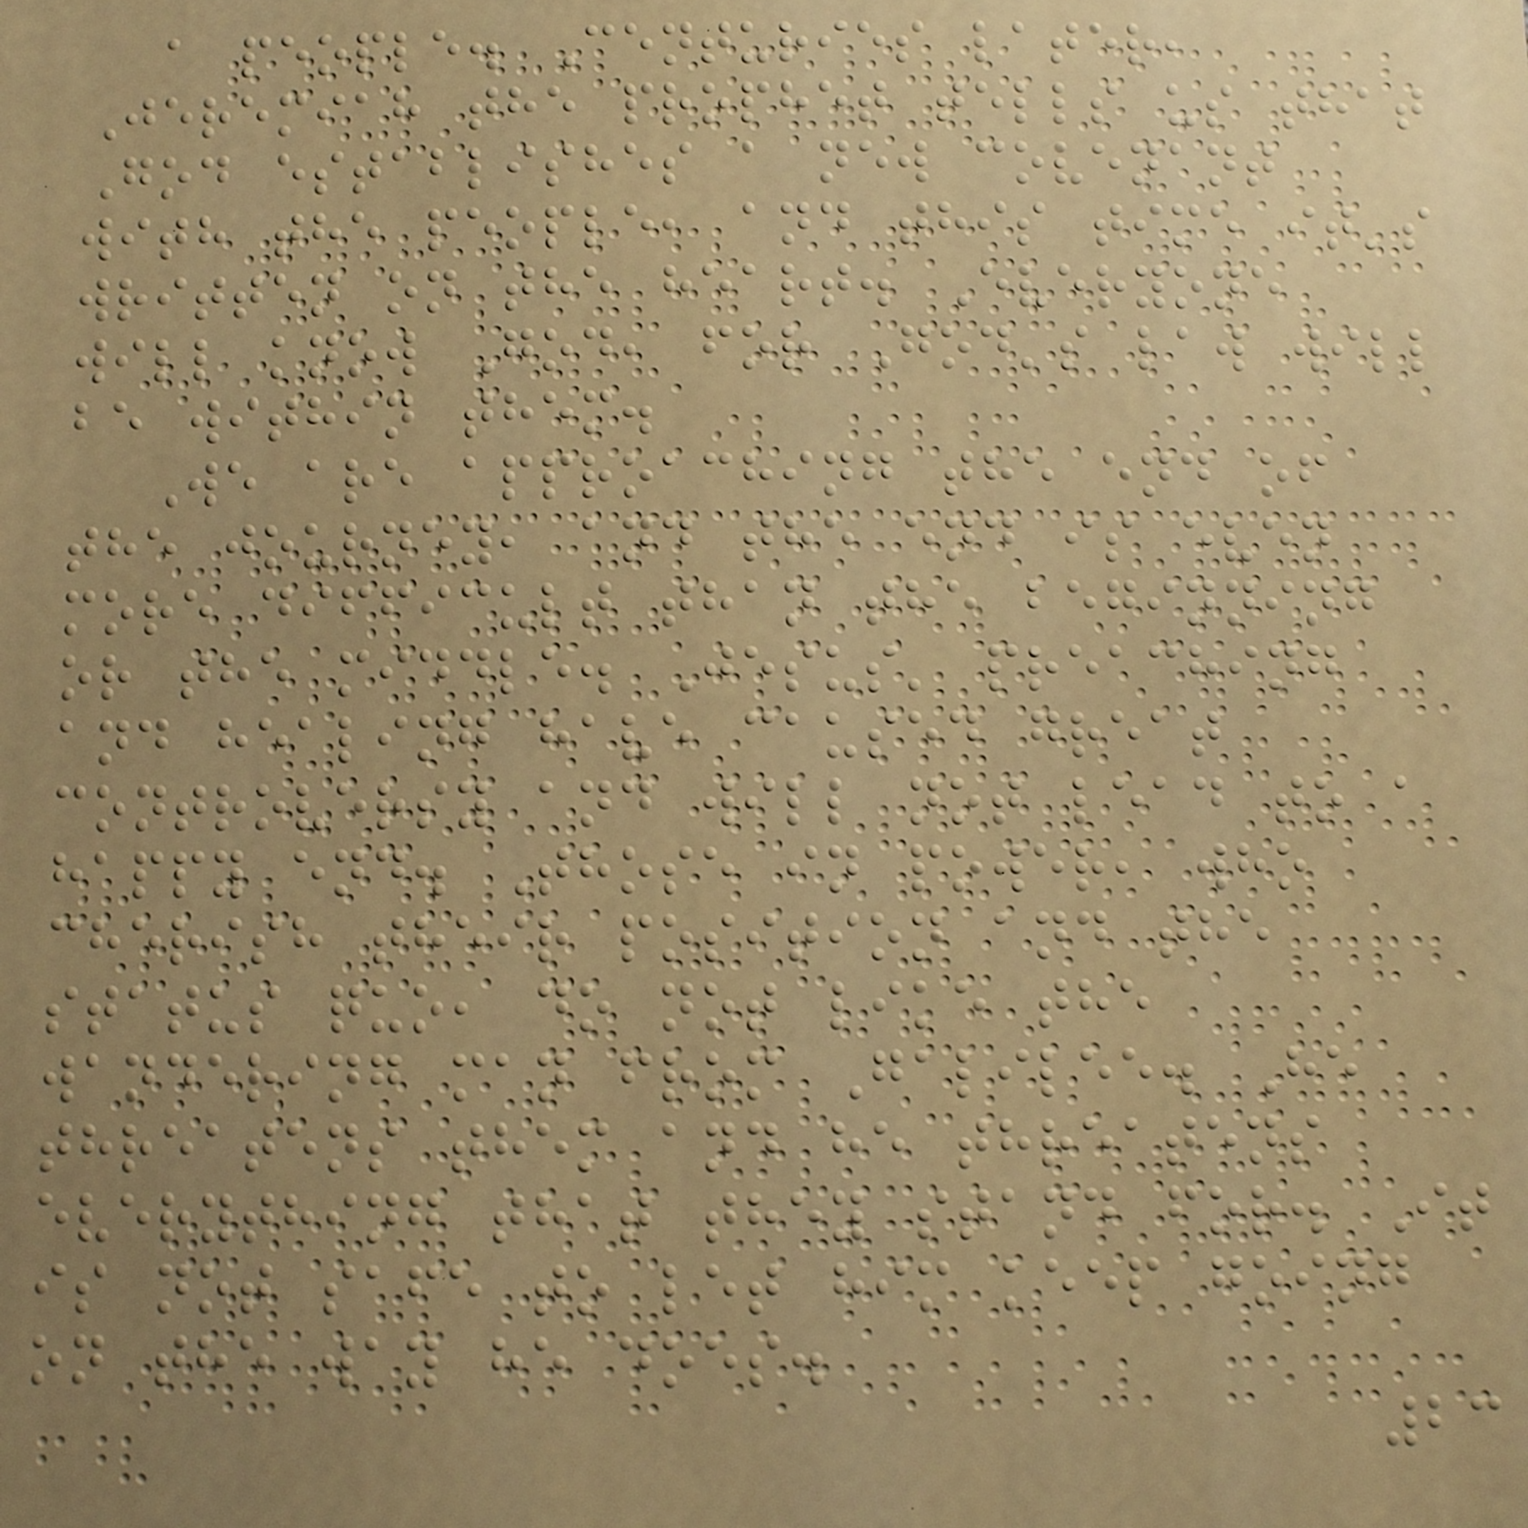a people. Centuries later,
Jeremiah the prophet tells us that
God establishes a new covenant
with the people, and this time it's
written on the heart. Everyone
will know God, for God's law will
be within them.
We are approaching the end of
the journey, and the end is even
more difficult than the beginning
or the middle. Jesus' preaching
and healing have caused great
controversy and will not lead to a
happy end. Those in power, who
cherish their position and the
status quo, do not like the
wandering man from Galilee. He
threatens them and he threatens
everything that they stand for. It
is not safe to let him keep going
on the way he does.
23
